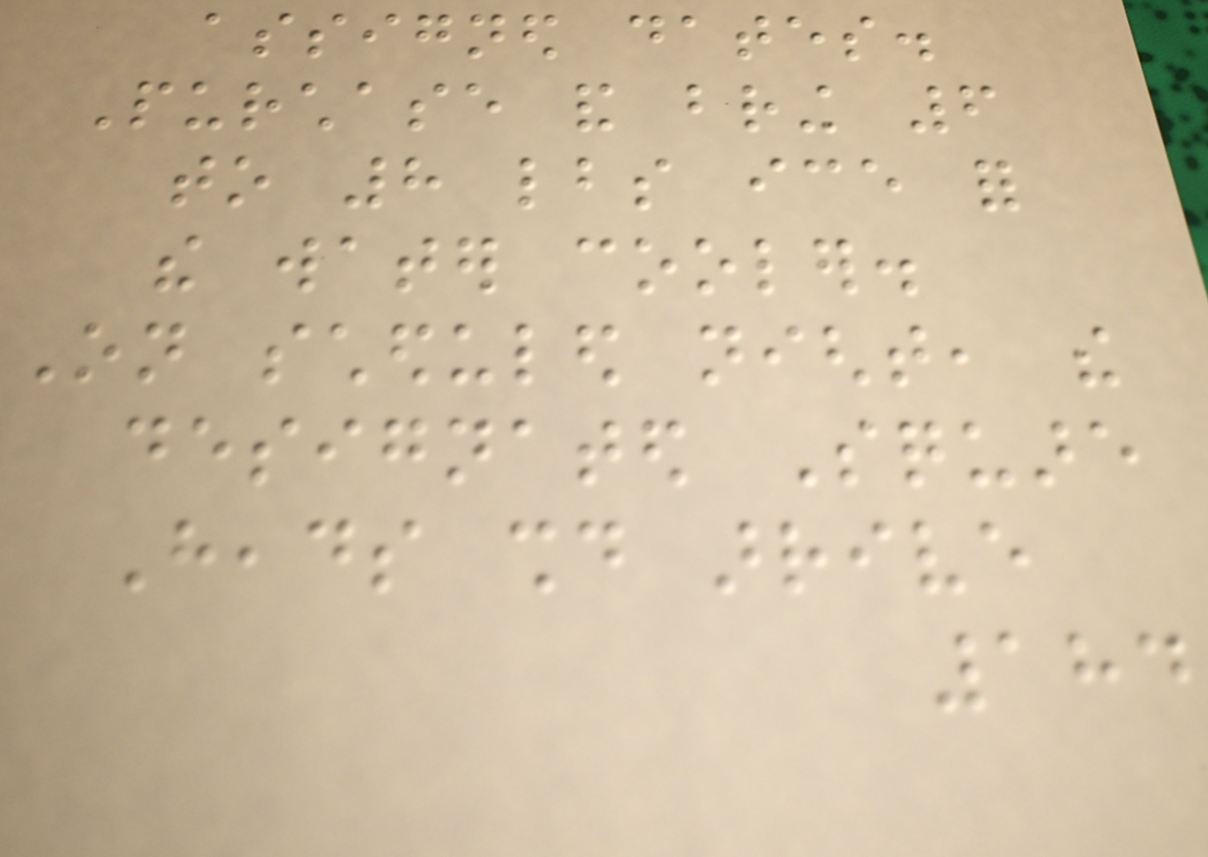assigned dates.
Purchase and bring 6
to 8 lbs ice for
the water cooler.
On scheduled night, the
designated Square
Heads should arrive
184
